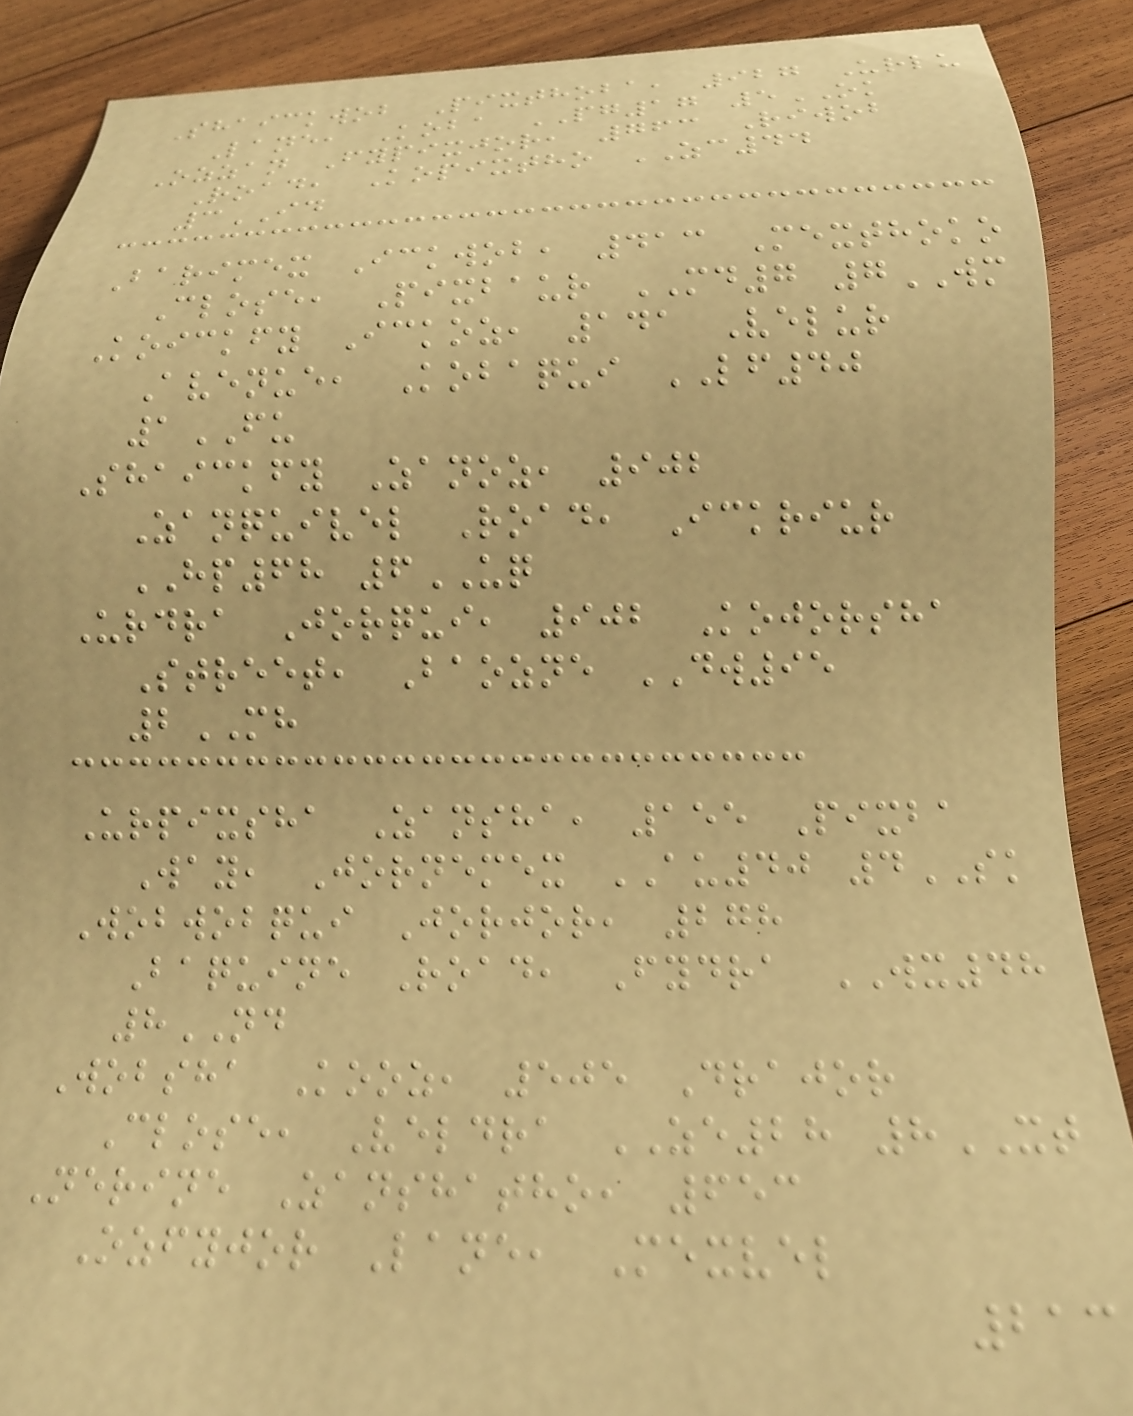Shaickwob Pixthoba, 927 Urlu
Lane, Koba PG17 5OK
Ozzan Fypixjor, 763 Riwob
Road, Kopixtho ZC44
3ID
Barimex Ickwob, 413 Mexthoko
Close, Pixbaur MD7 7WM
Koickfy Ickoz, 141 Velur
Avenue, Kobaqui LF40
1FU
Shaickfy Zanoz, 902
Zanquivel Road, Ickriur
HP68 6UQ
Urdra Jorqui, 902 Kojorsha
Street, Baozne DW95
2MH
Urpixsha Zansha, 155 Pixba
Way, Jornemex AU40 4SK
Wobwobqui Jorjor, 278
Baquine Road, Fydra WX48
8ND
Wobsha Kooz, 505 Drajor
Close, Veldra ZE28 8XT
Nerine Zanshatho, 653
Ozfyjor Lane, Mexvel
213
